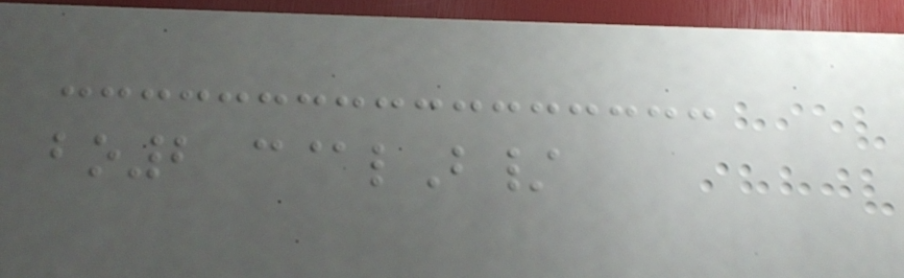bo2 c@lB/
